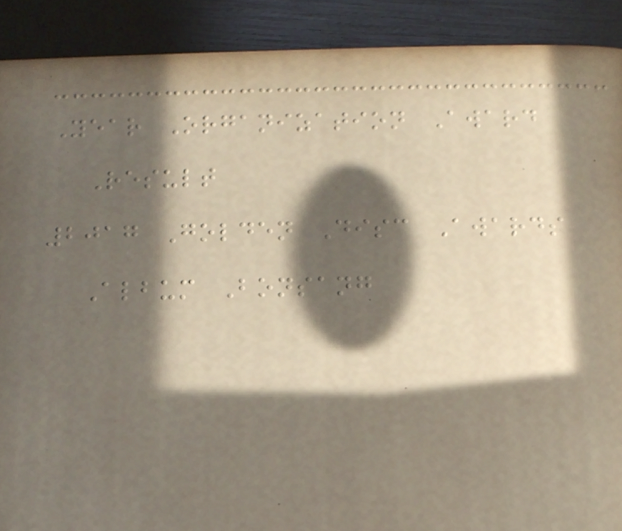Year Organization Award
Result
2017 Golden Disc Awards
Album Bonsang
